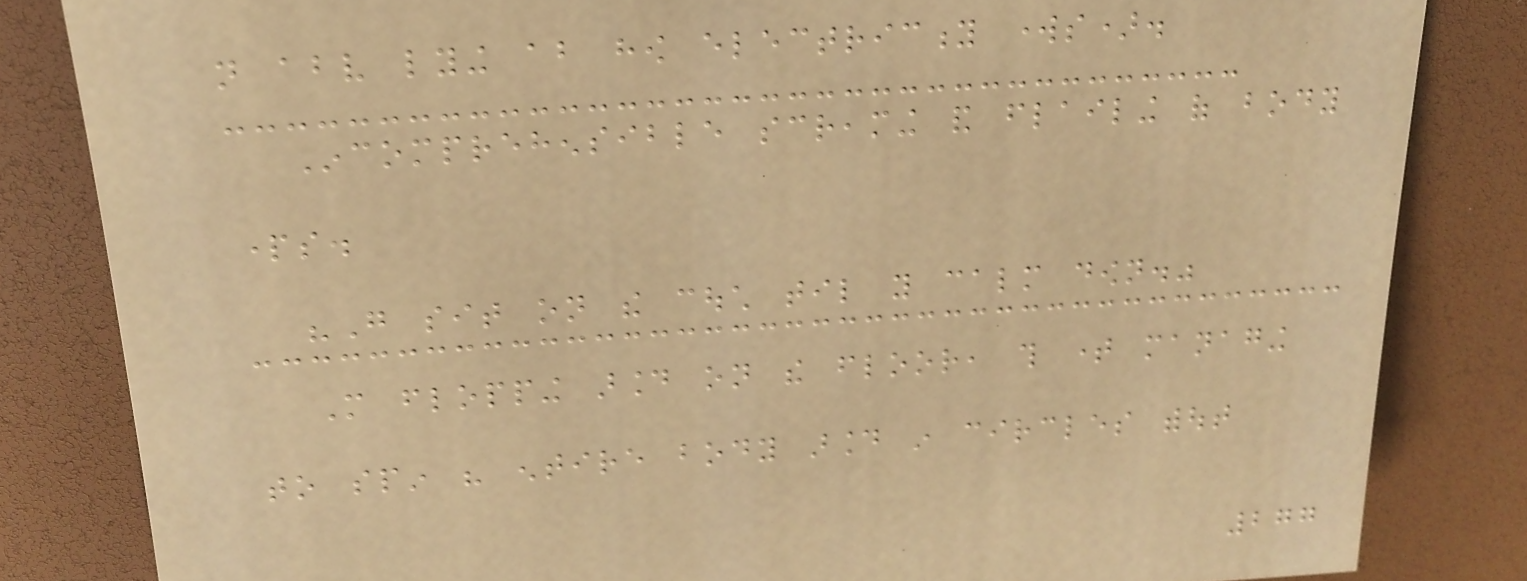not above lying about how electricity works).
Incomprehensible screaming and flailing of body
parts.
"Go sit on the couch til you calm down."
More flopping around on the floor, this time managing
to spin his entire body around in circles without
277
